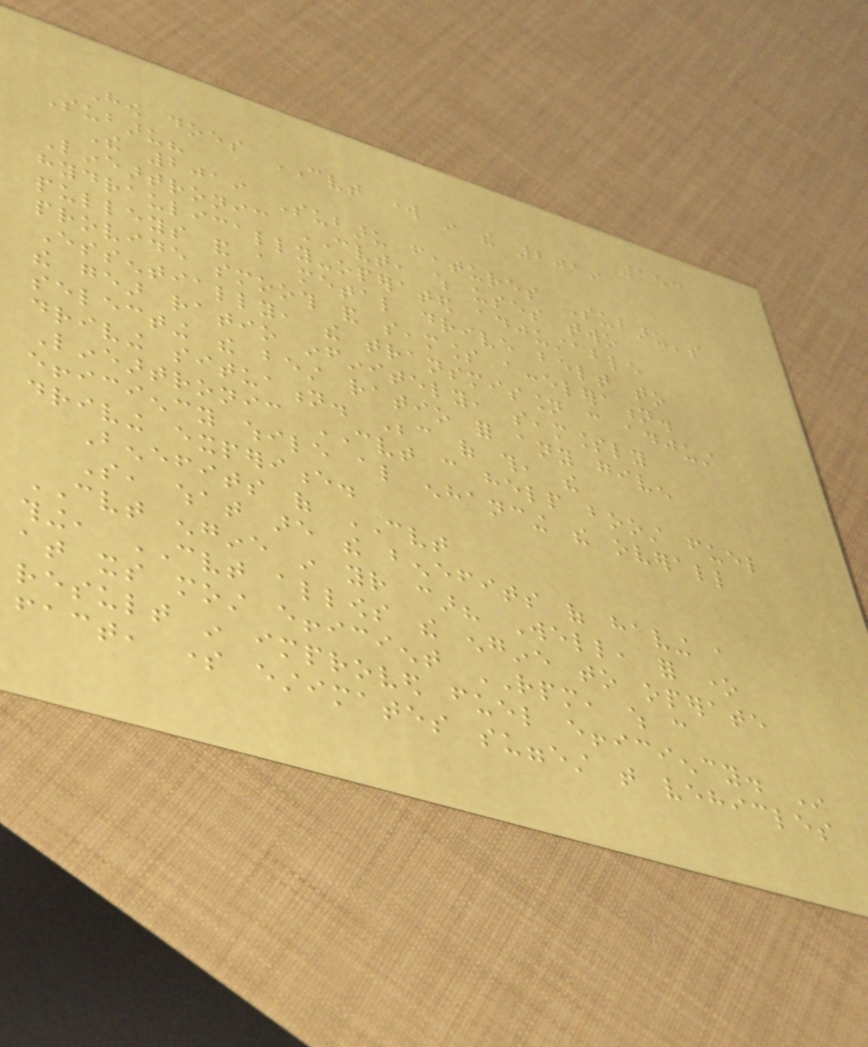153
How does CVT work in the 2019
Subaru?
The 2019 Subaru features Subaru's
Lineartronic CVT, which uses two
hydraulically-operated adjustable
pulleys and a metal drive belt to
provide smooth and seamless acceleration.
Essentially, the transmission can adjust
the gear ratio infinitely, seamlessly
selecting the best ratio for any given
driving situation. Because of this, the
Lineartronic CVT can help boost fuel
efficiency while also enhancing the overall
driving experience.
Benefits of CVT
So, what are the benefits of having a
CVT engine in your car? Well, for one
thing, CVT allows the engine to operate
at its most efficient RPM, which can
result in improved fuel efficiency. In
fact, some estimates suggest that vehicles
